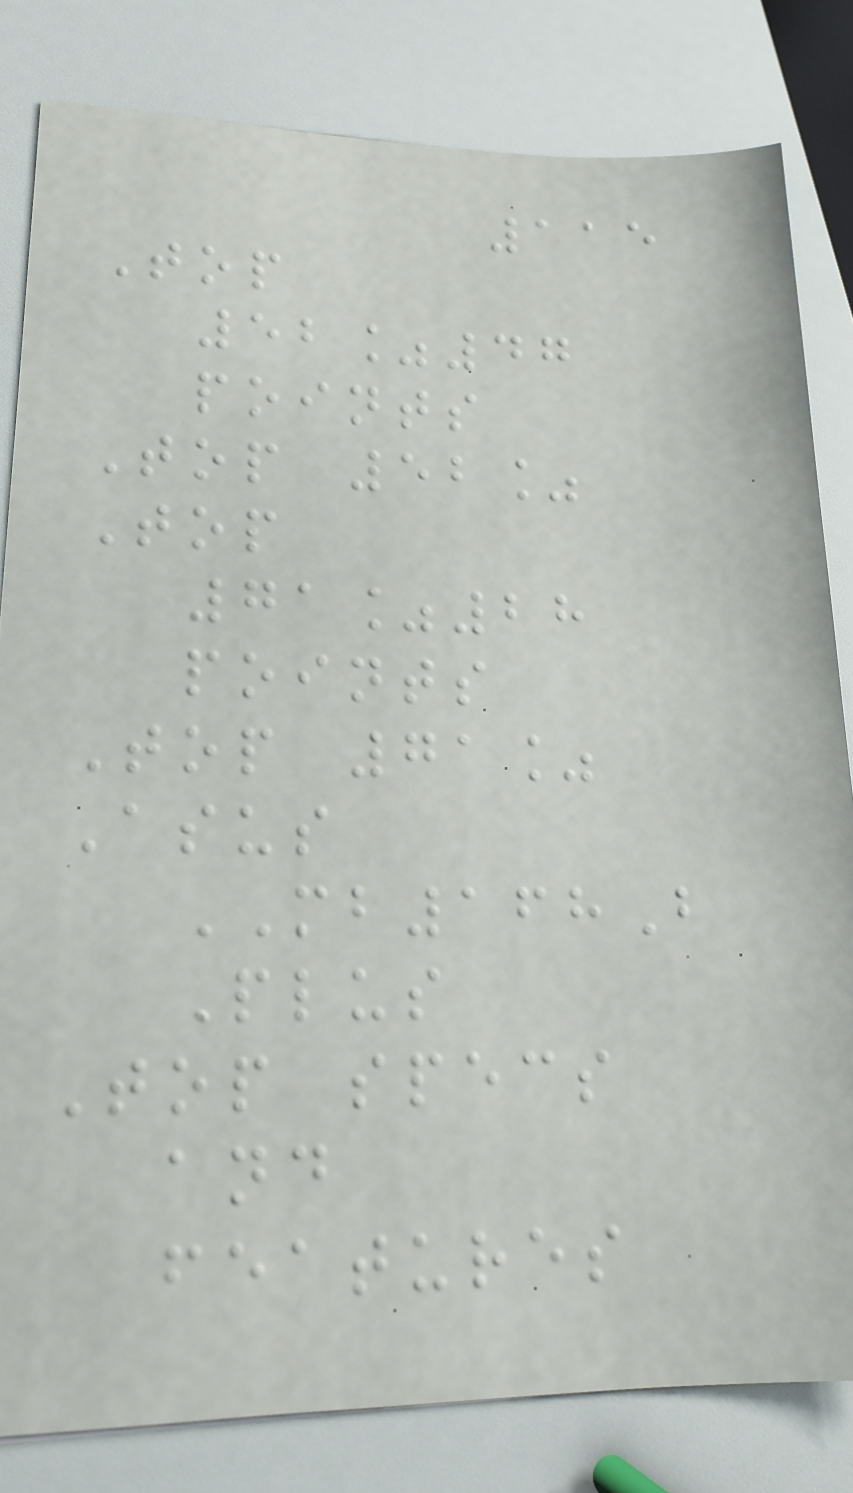115
Top
52%47
points
Top 52%
Top
71%28
points
Top 71%
Asus
MB168B
Plus
Top specs
and
features
